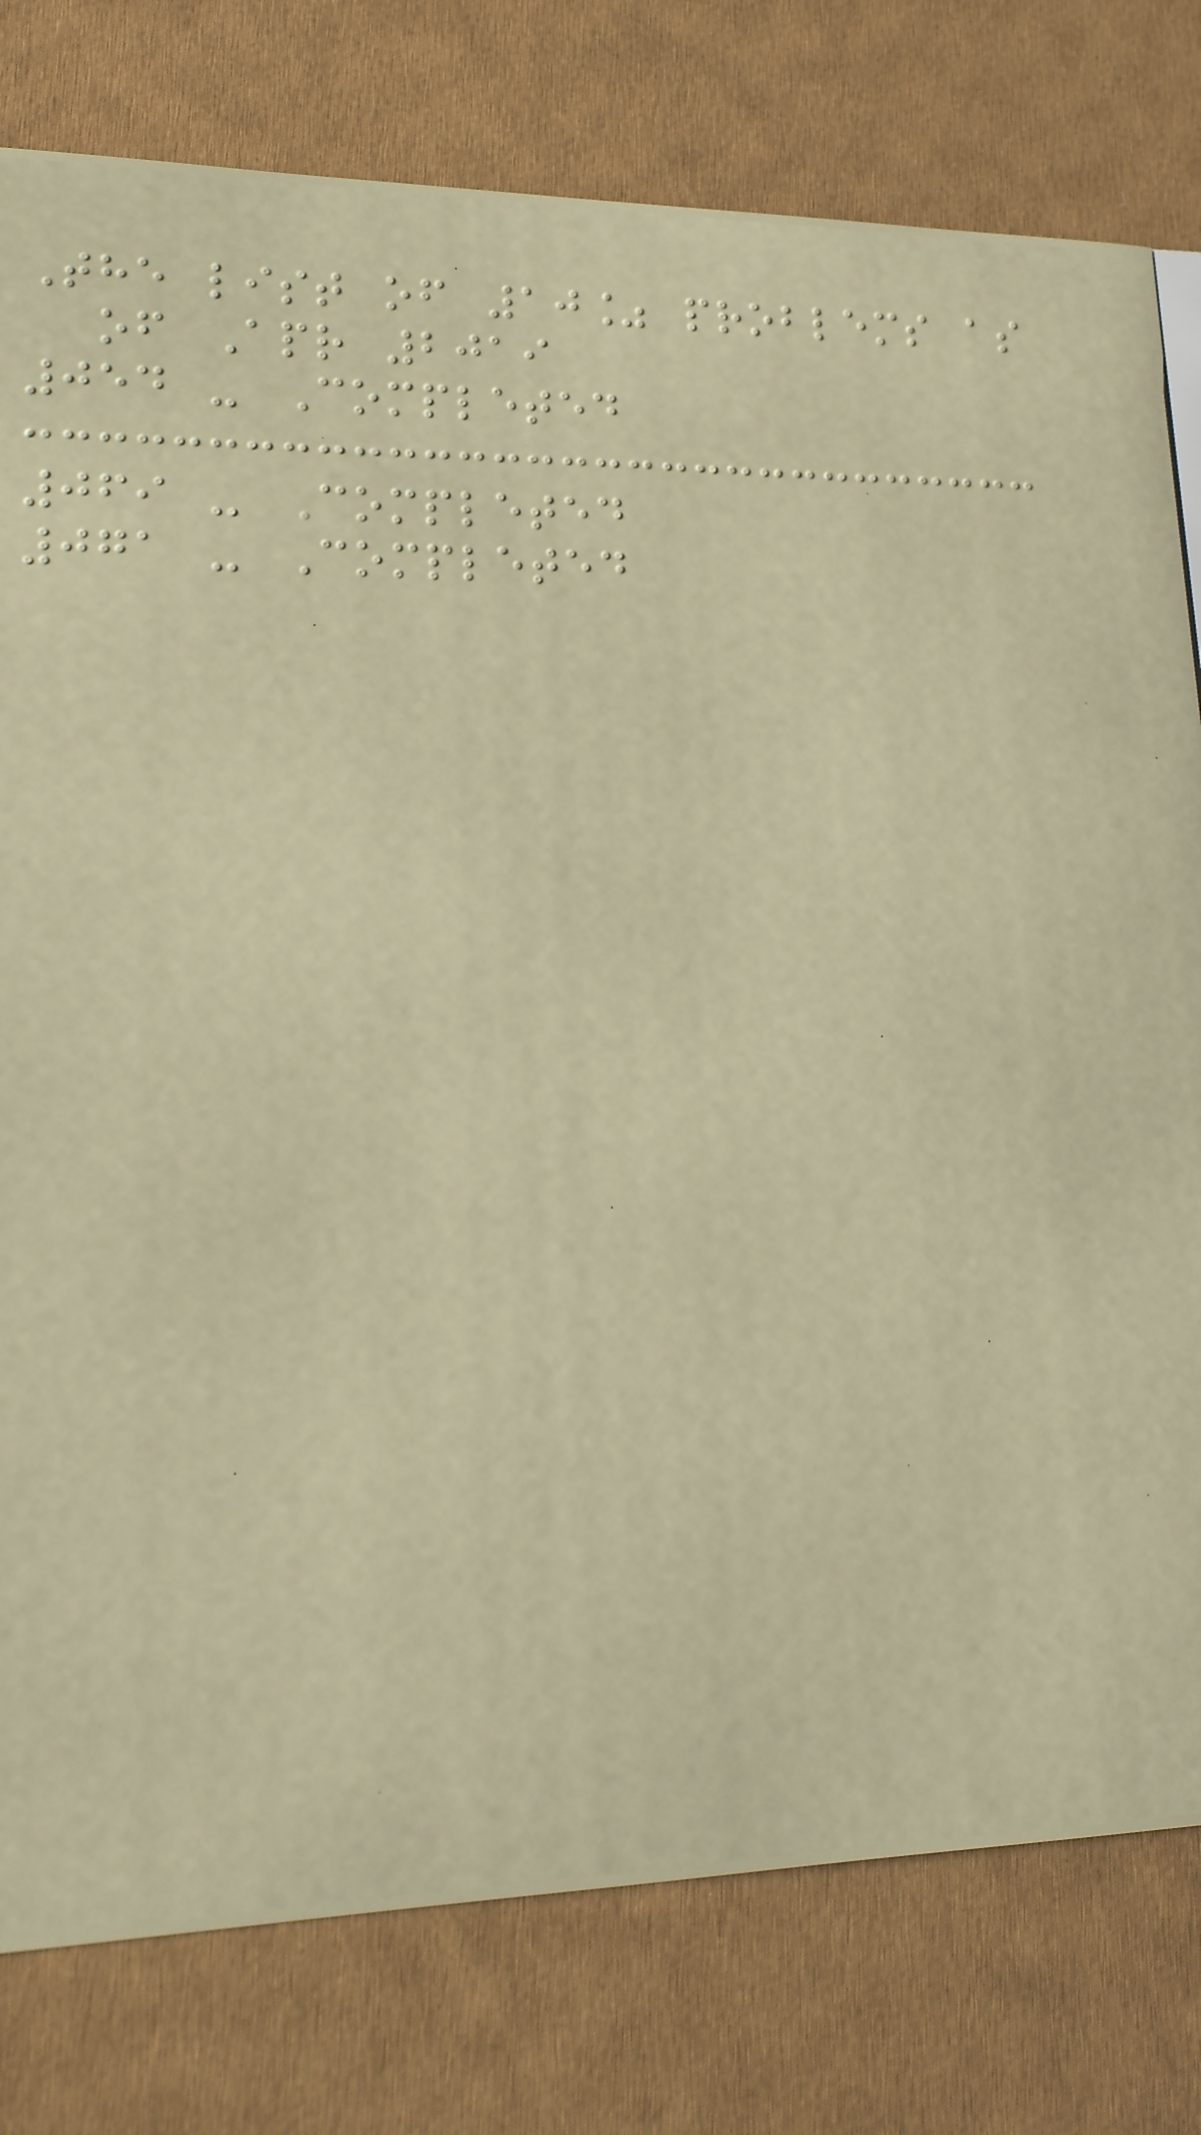The list of 10% problems as
of Apr 2019
054 - Completed
069 - Completed
071 - Completed
